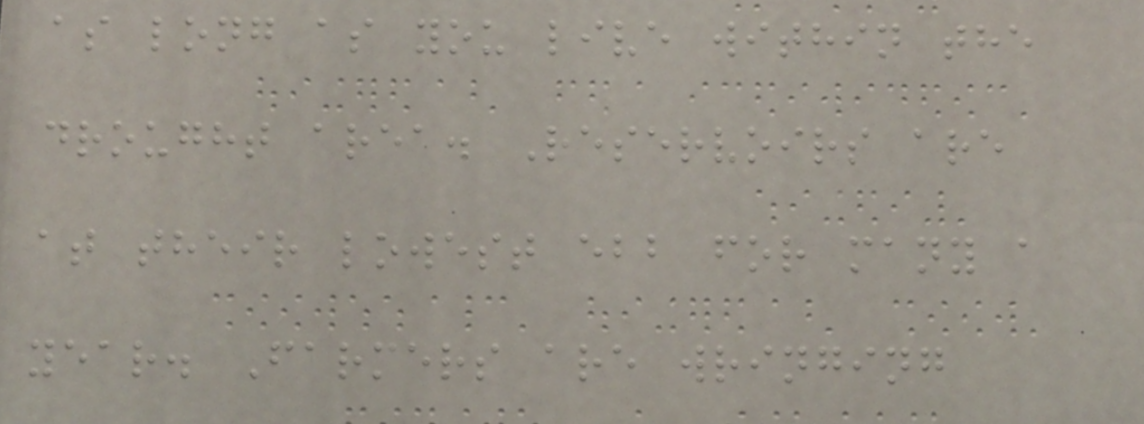as long as you live within the
drought area. Reservoirs are
at their lowest ebb for many a
year. Farmers are wringing
